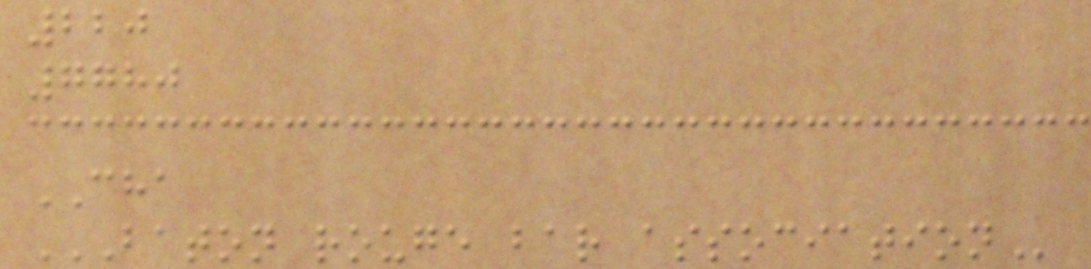220
7780
CHA
BATON ROUGE BAR ASSOCIATION
